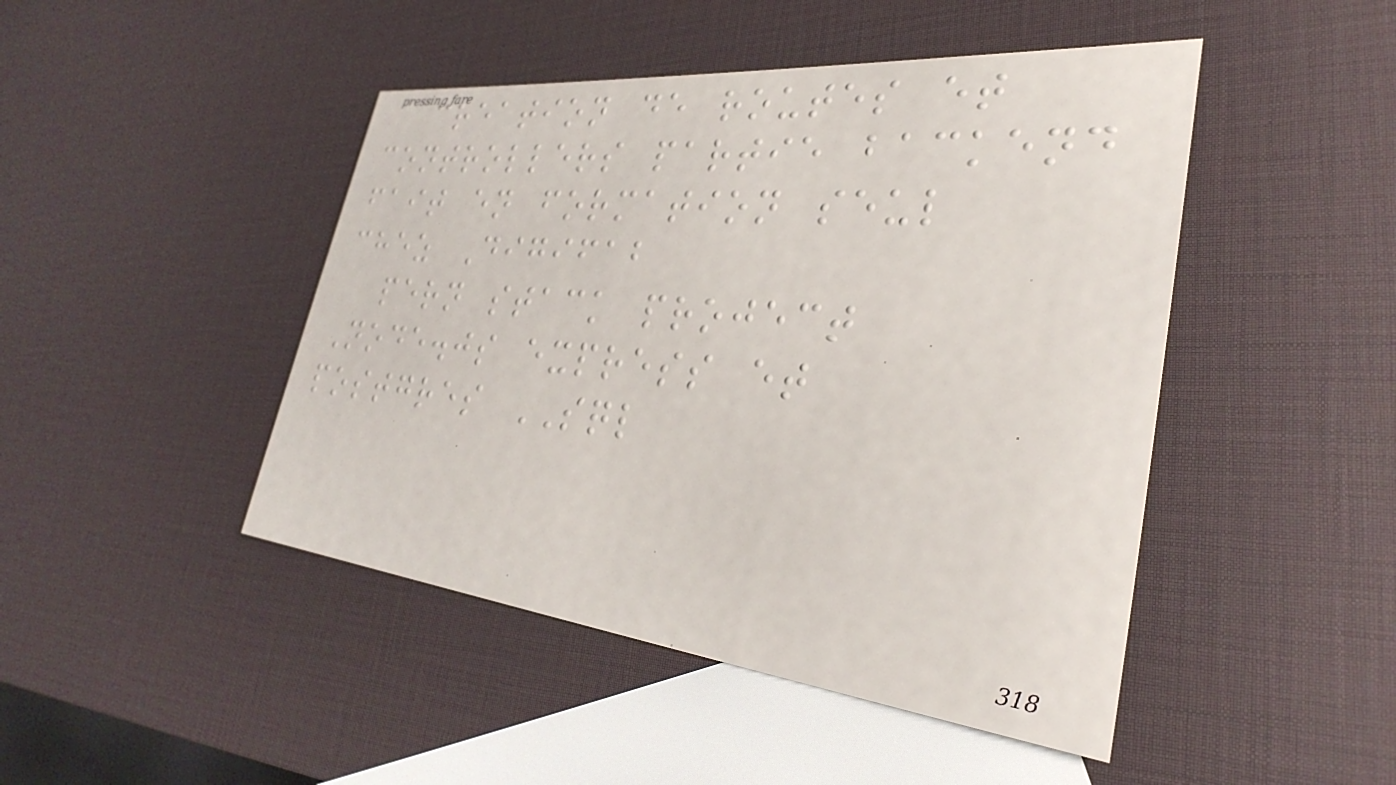creation de routes et
controllers partie backend
fait en formation seul
chez Digifab
pern stack project
Node.js express et
postgres SQL
